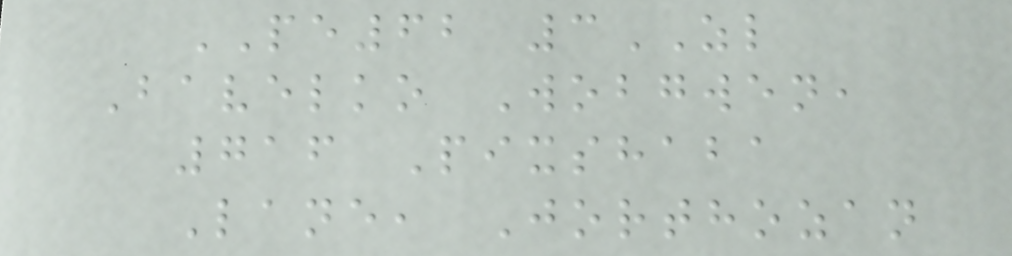PE62 3ZL
Bavelko Wobgwen,
716 Pixshaba
Lane, Jorthozan
